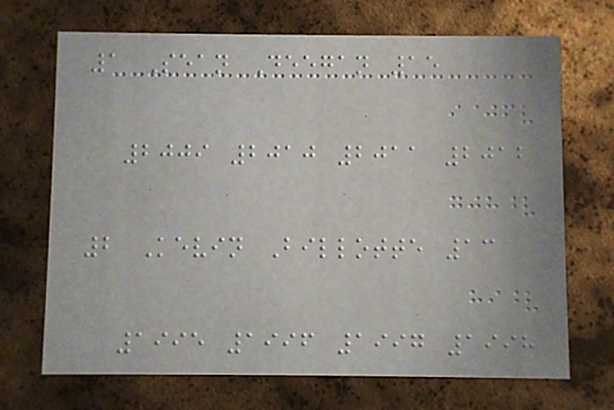1 Sean Deegan 15
2009 2010 2011 2012
2 Kevin Billotte 13
1995 1996 1997 1998
